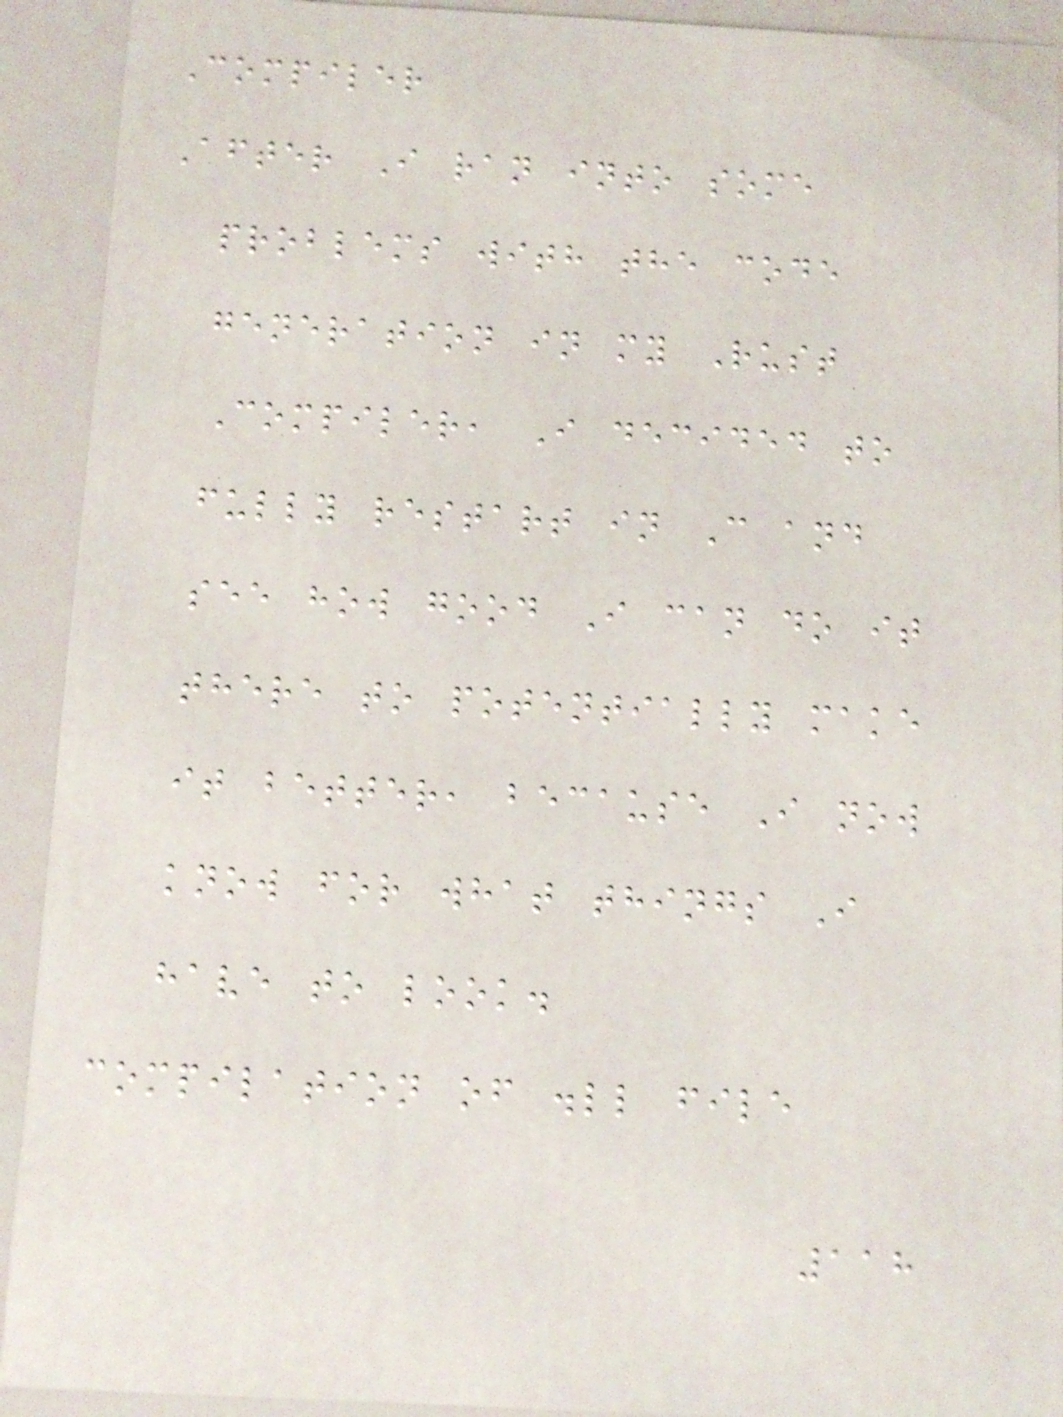Compiler
After I ran into some
problems with the code
generation in my Rust
Compiler, I decided to
fully restart in C and
see how good I can do it
there to potentially make
it better, because I now
know for what things I
have to look.
compilation of .ll file
118
